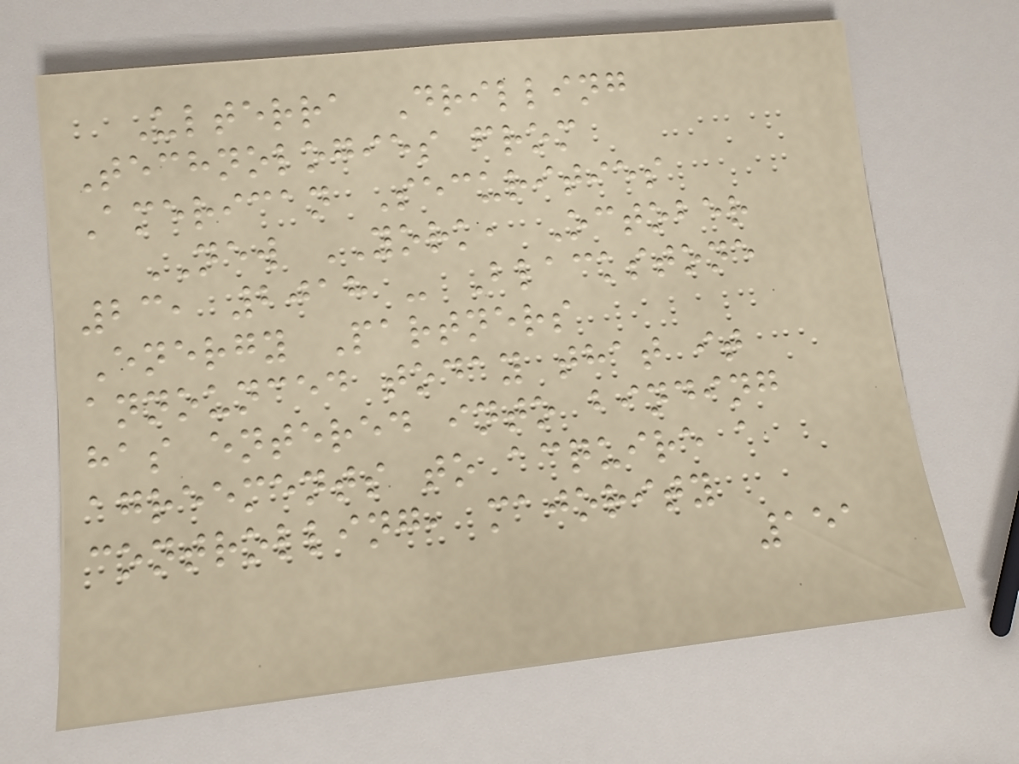Ulterra Drilling
Technologies from
American Securities
NEW YORK, October
23, 2018 - Blackstone
Energy Partners
announced today that it
has entered into binding
agreements to acquire a
controlling, majority
151
